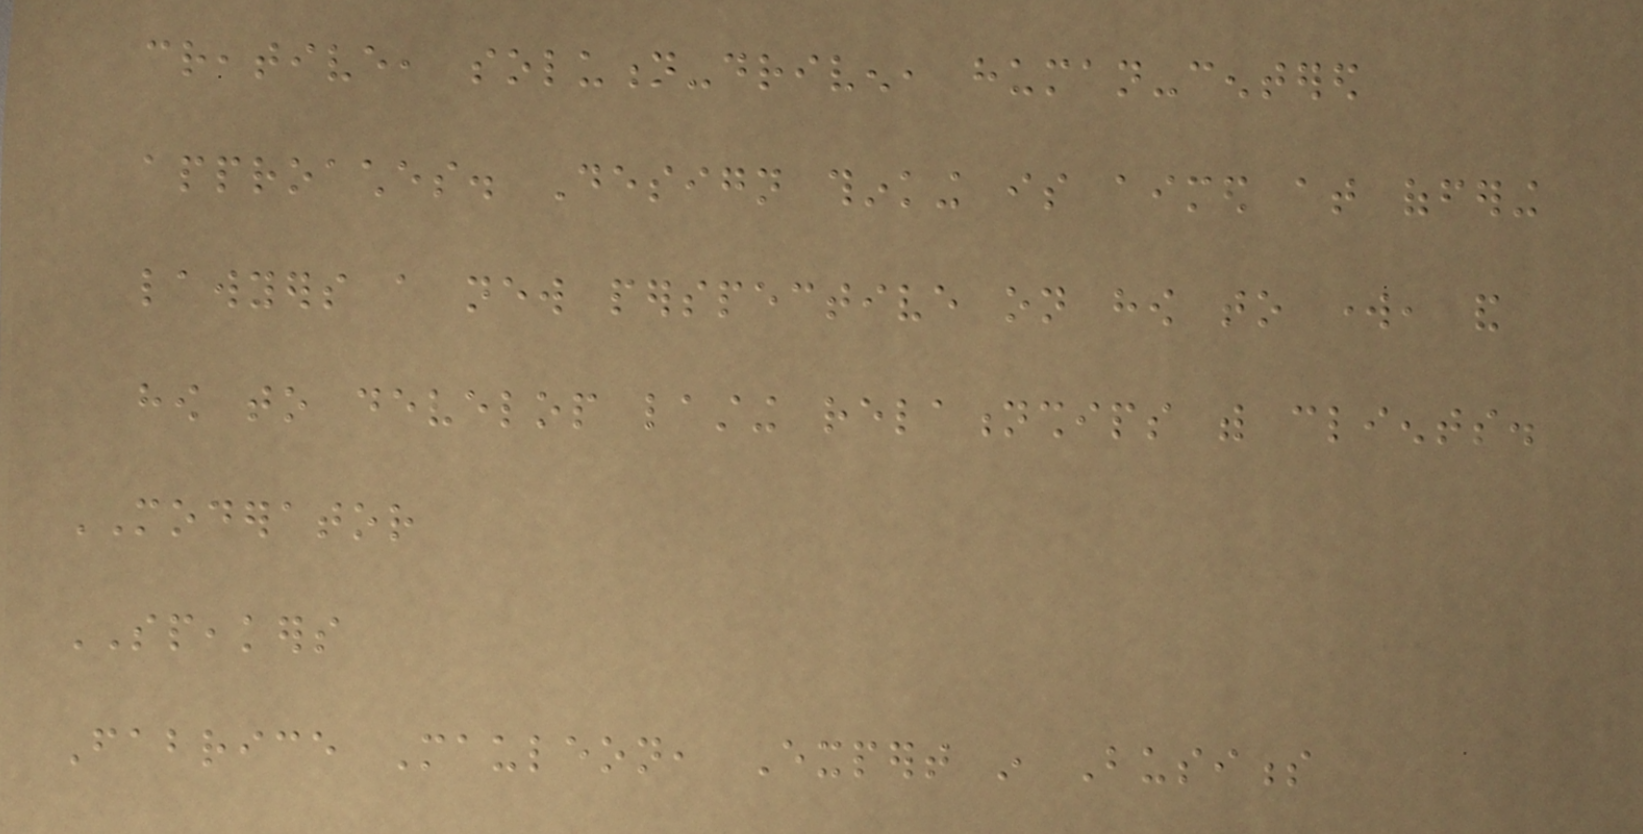creative, solution-driven, human-centered
approaches. Design thinking is aimed at offering
lawyers a new perspective on how to work, and
how to develop lasting relationships with clients.
MODERATOR
SPEAKERS
Fabrice Mauleon, Expert in Business
